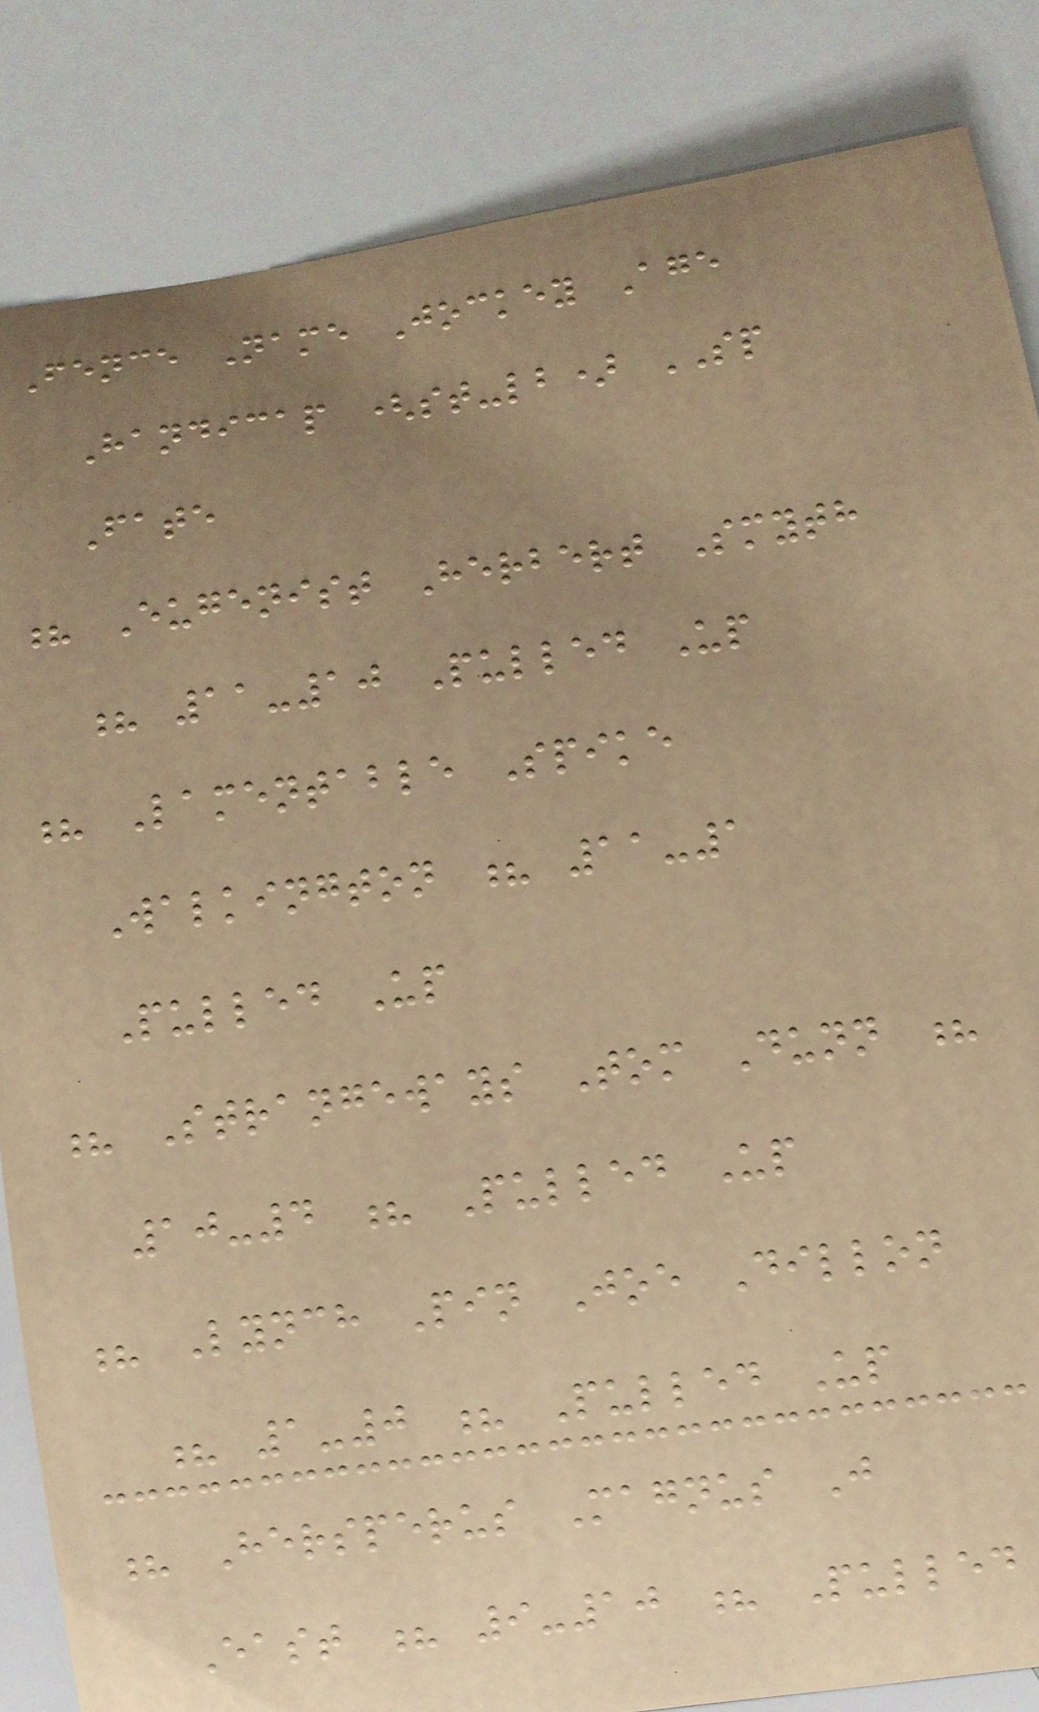Fence Name Jockey Age
Handicap (st-lb) SP
Fate
? Eugenist Herbert Smyth
? 11-10 Pulled Up
? Lamentable Spike
Walkington ? 11-1
Pulled Up
? Strangeways Tom Dunn ?
10-4 ? Pulled Up
? Lynch Pin Joe Dillon
? 1-0 ? Pulled Up
? Hersperus Magnus J
East ? 9-10 ? Pulled
